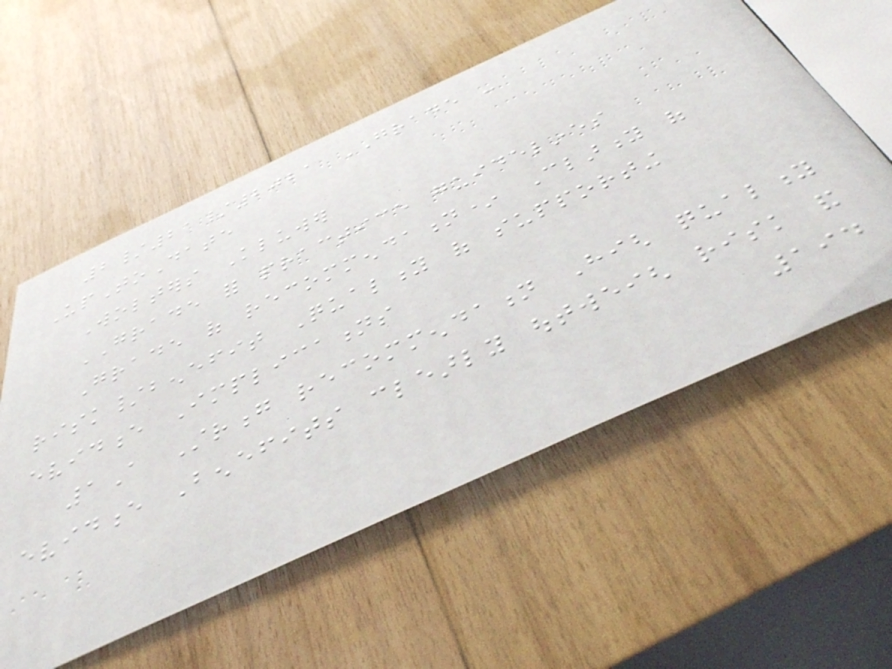2/21/2021 GRADE -
UpToDate
Wolters Kluwer
GRADE for practice guidelines
Grade of recommendation* Clarity of
risk/benefit Quality of supporting
evidence Implications
1A Strong recommendation High quality
evidence Benefits clearly outweigh risk and
194
